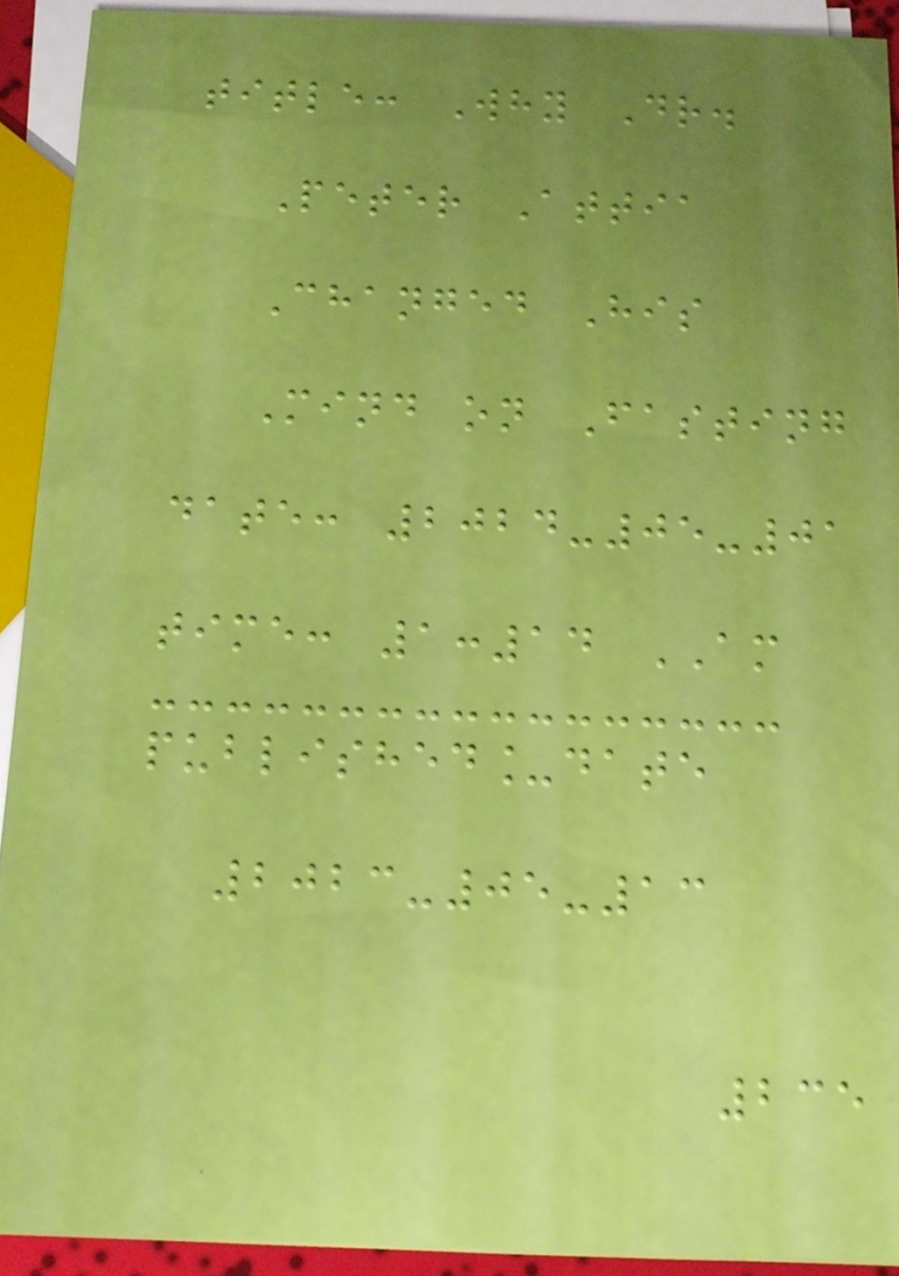title: Why Dr.
Peter Attia
Changed His
Mind on Fasting
date: 2024-05-01
time: 1:14 AM
published_date
2023-05-13
235
